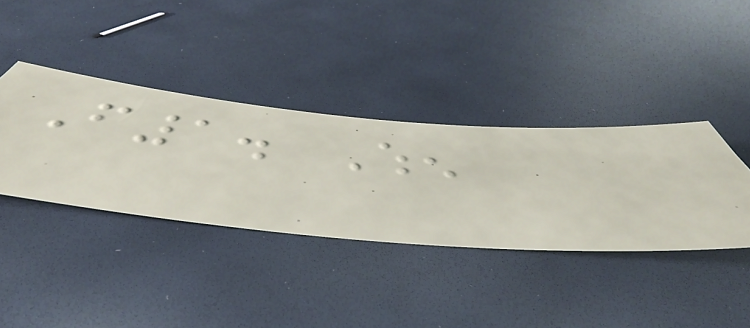F1. When
